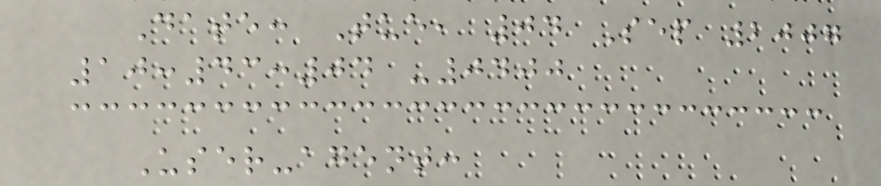Date: Tue, 04 Sep 2007
10:43:04 -0400
User-agent:
